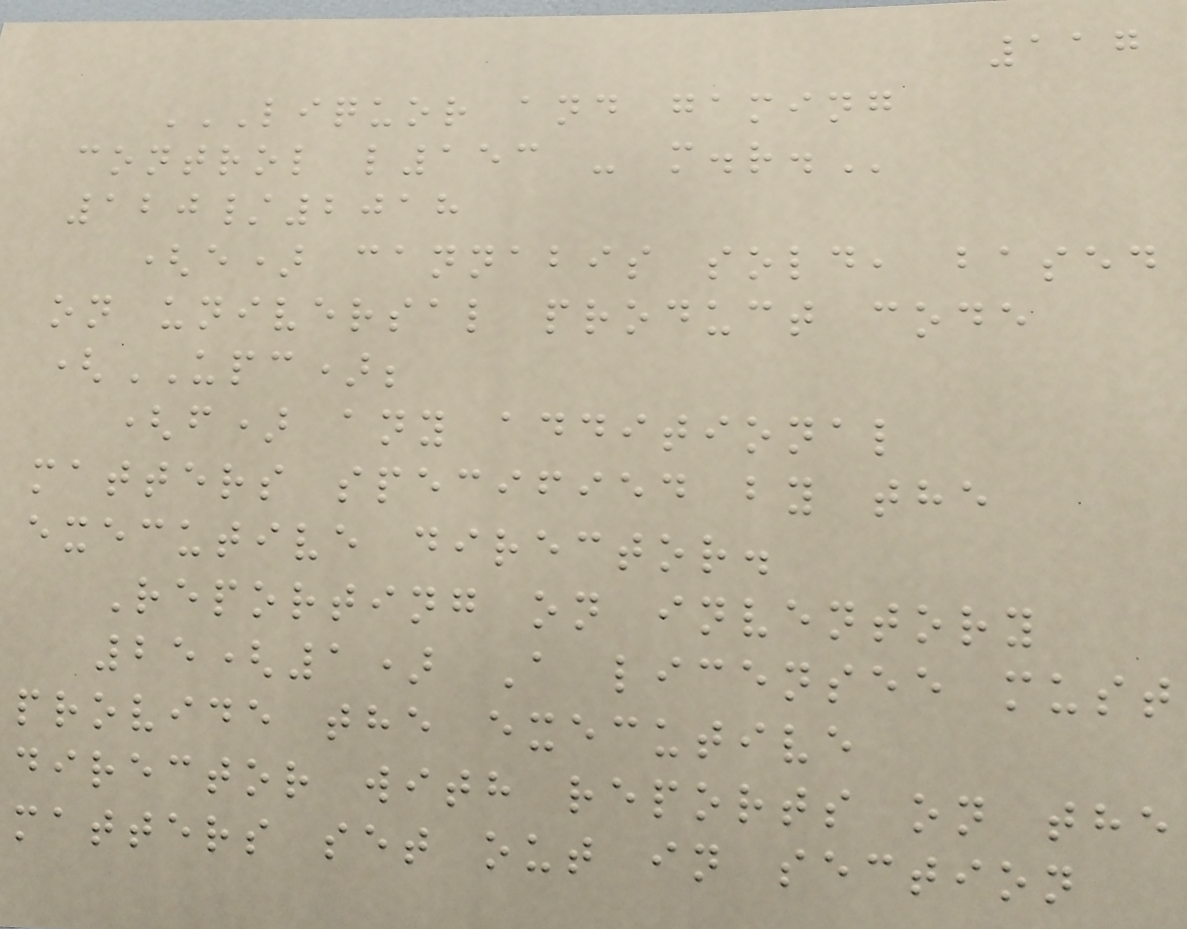117
LIQUOR AND GAMING
CONTROL L153 - M.R.
120/2018
(e) cannabis sold, based
on universal product code
(UPC);
(f) any additional
matters specified by the
executive director.
Reporting on inventory
25(1) A licensee must
provide the executive
director with reports on the
matters set out in section
